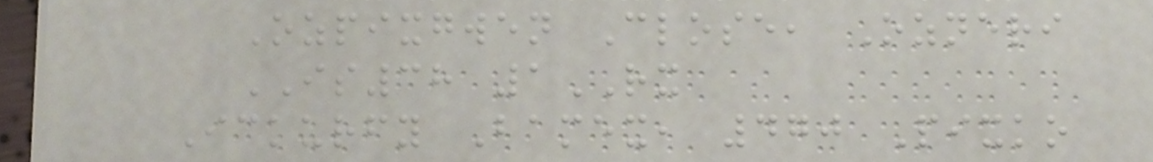Ozpixgwen Close, Ozneri
IS38 1RX
Ickurfy Bamex, 470 Pixko
